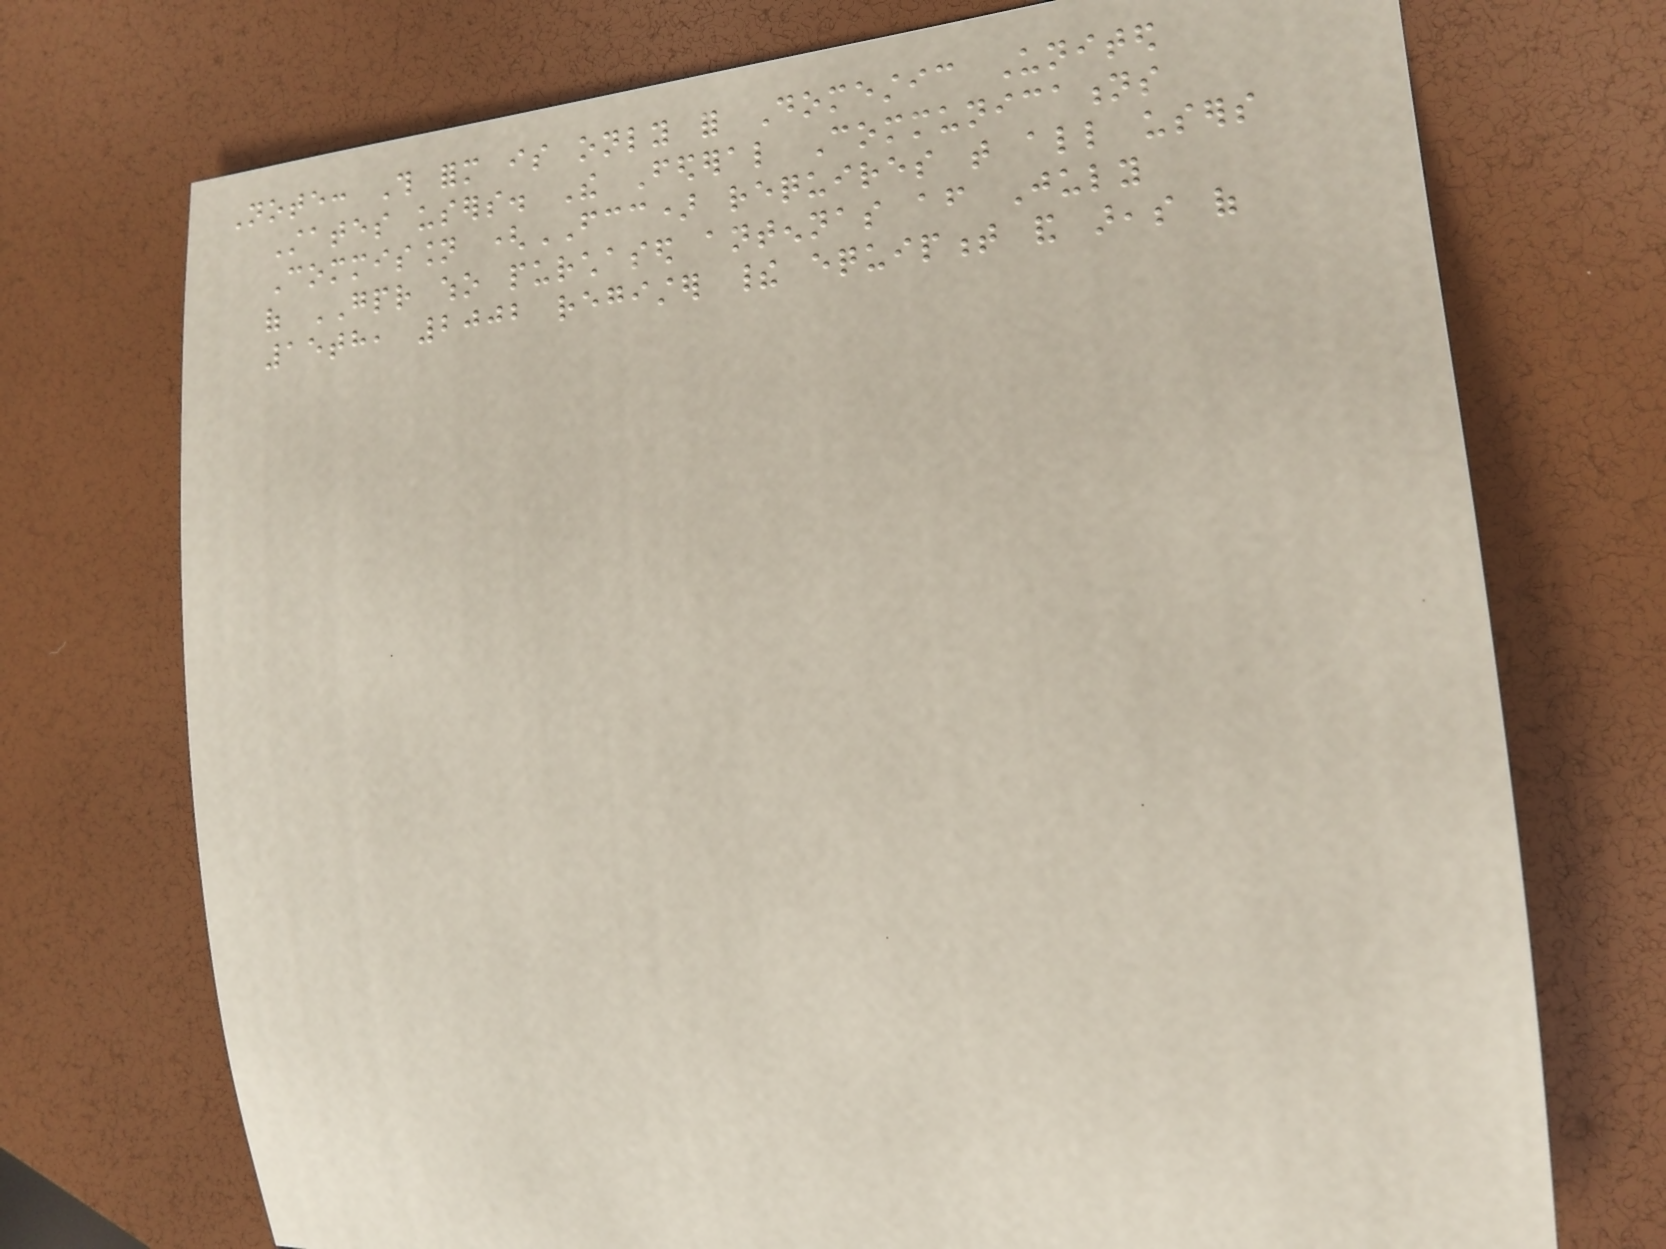Note: This form is only for Domestic United
States users. The Federal Communications
Commission (FCC) requires that all users
of GPR who purchased antennas after July
15th, 2002 register their equipment and areas of
